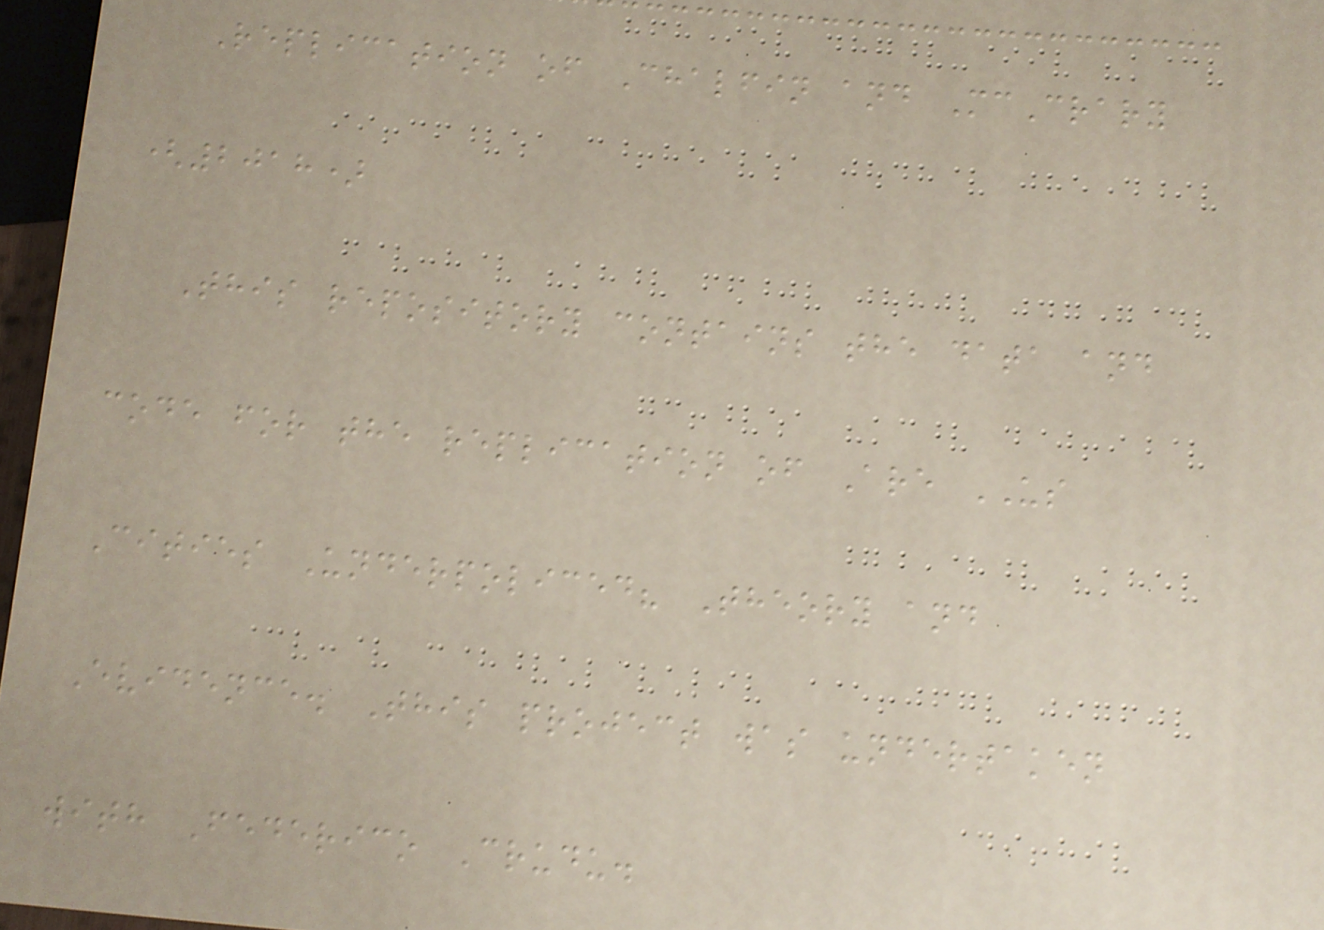Replication of Chalfin and McCrary
(2018)
This repository contains the data and
code for the replication of Are US
Cities Underpoliced? Theory and
Evidence. This project was undertaken
with Federico Crudu.
